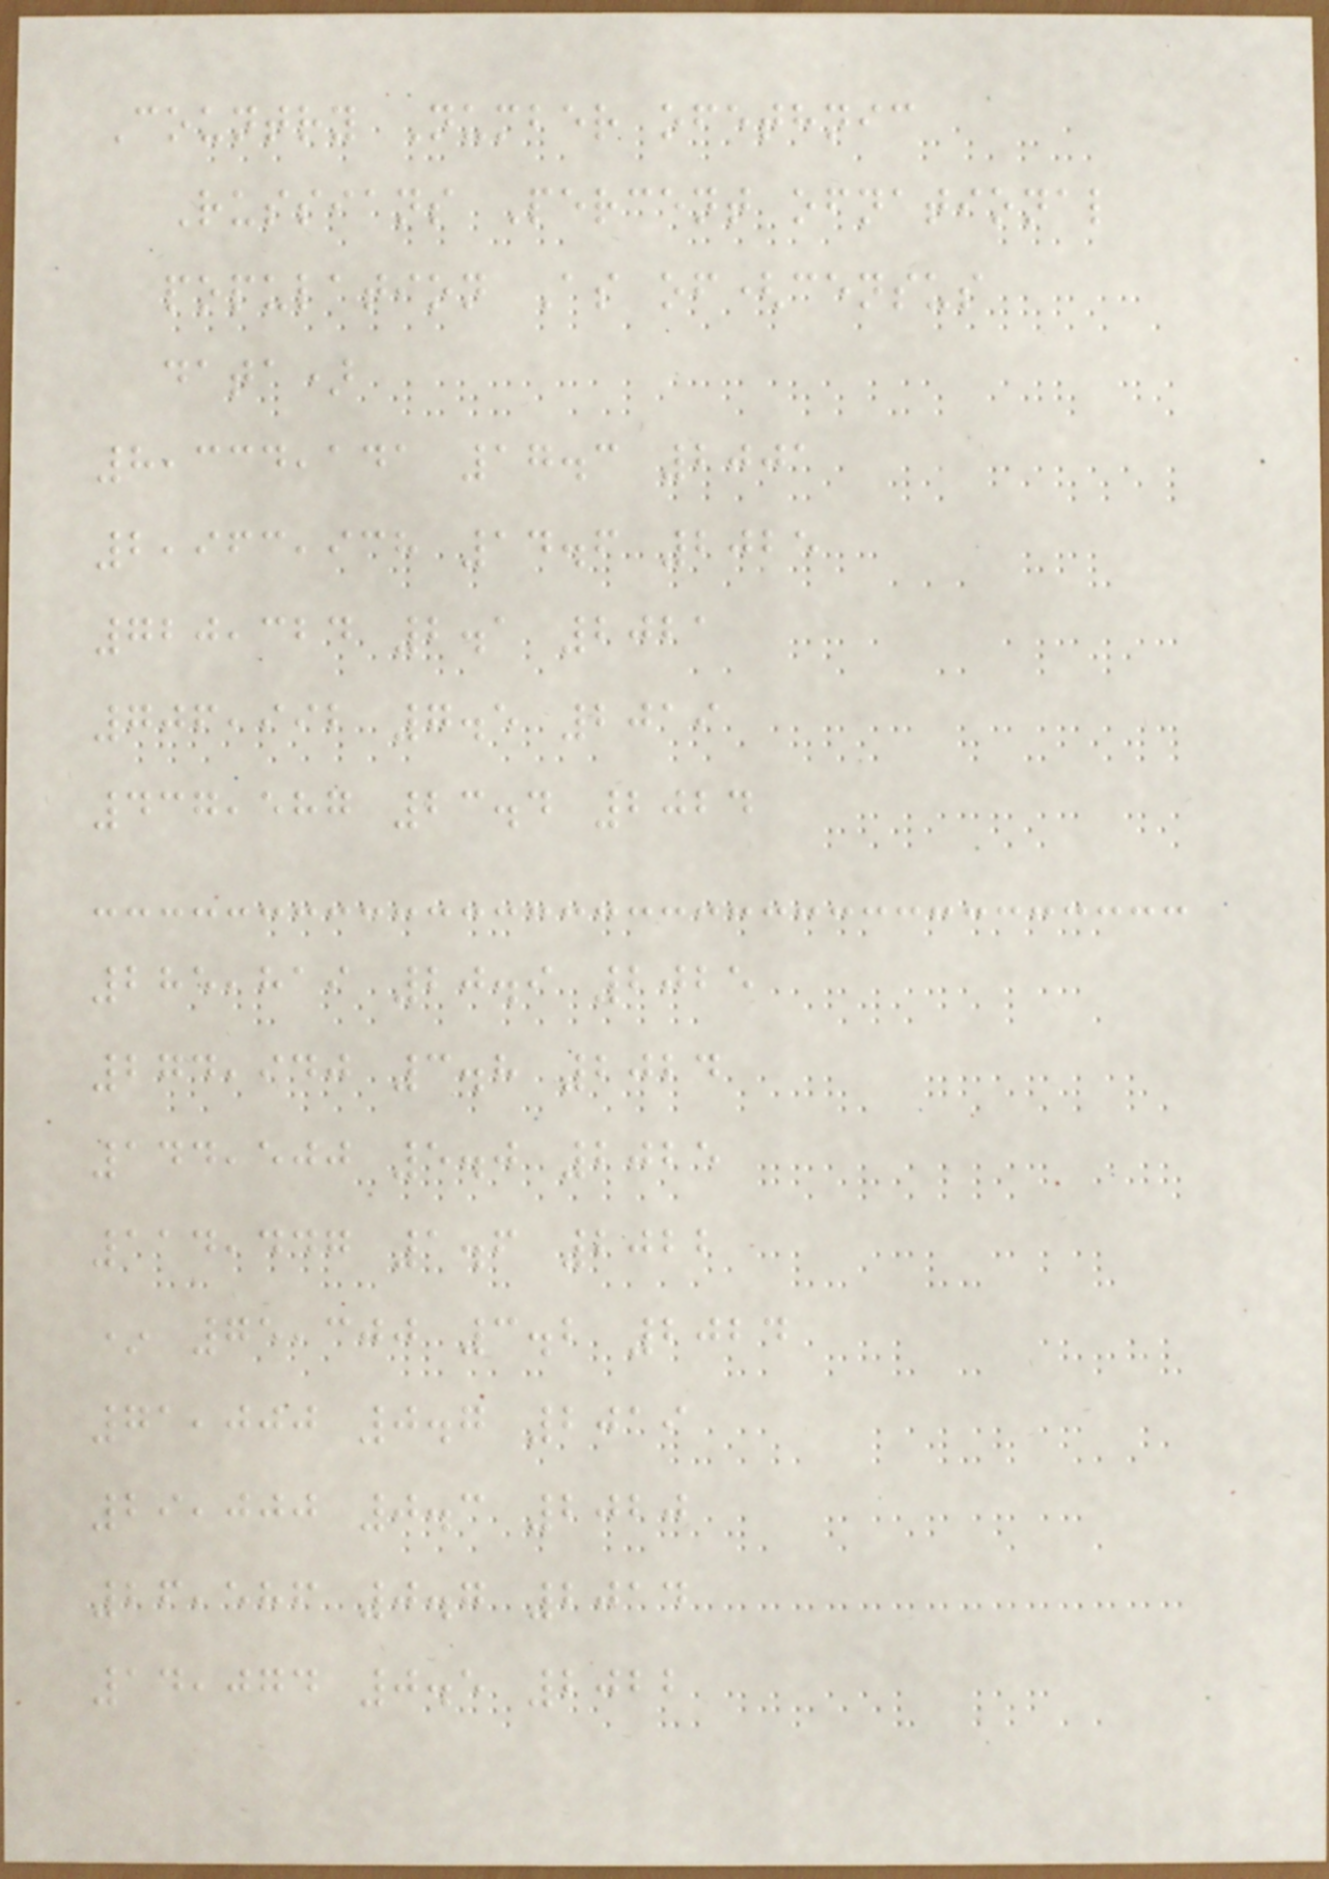Country Number ofethnic
Russians Percent ofnational
population As of(census
data)
8,334,141 17.3 2001
2,963,938 14.6 2025
720,324 2.1 2021
706,992 7.5 2019
437,587 23.4 2024
285,819 20.9 2025
274,940 3.8 2024
144,500 5.0 2025
114,447 1.6 2022
* 75,300 3.2 2024
71,000 0.7 2019
29,000 0.3 2020
26,586 0.7 2014
14,074 0.5 2022
